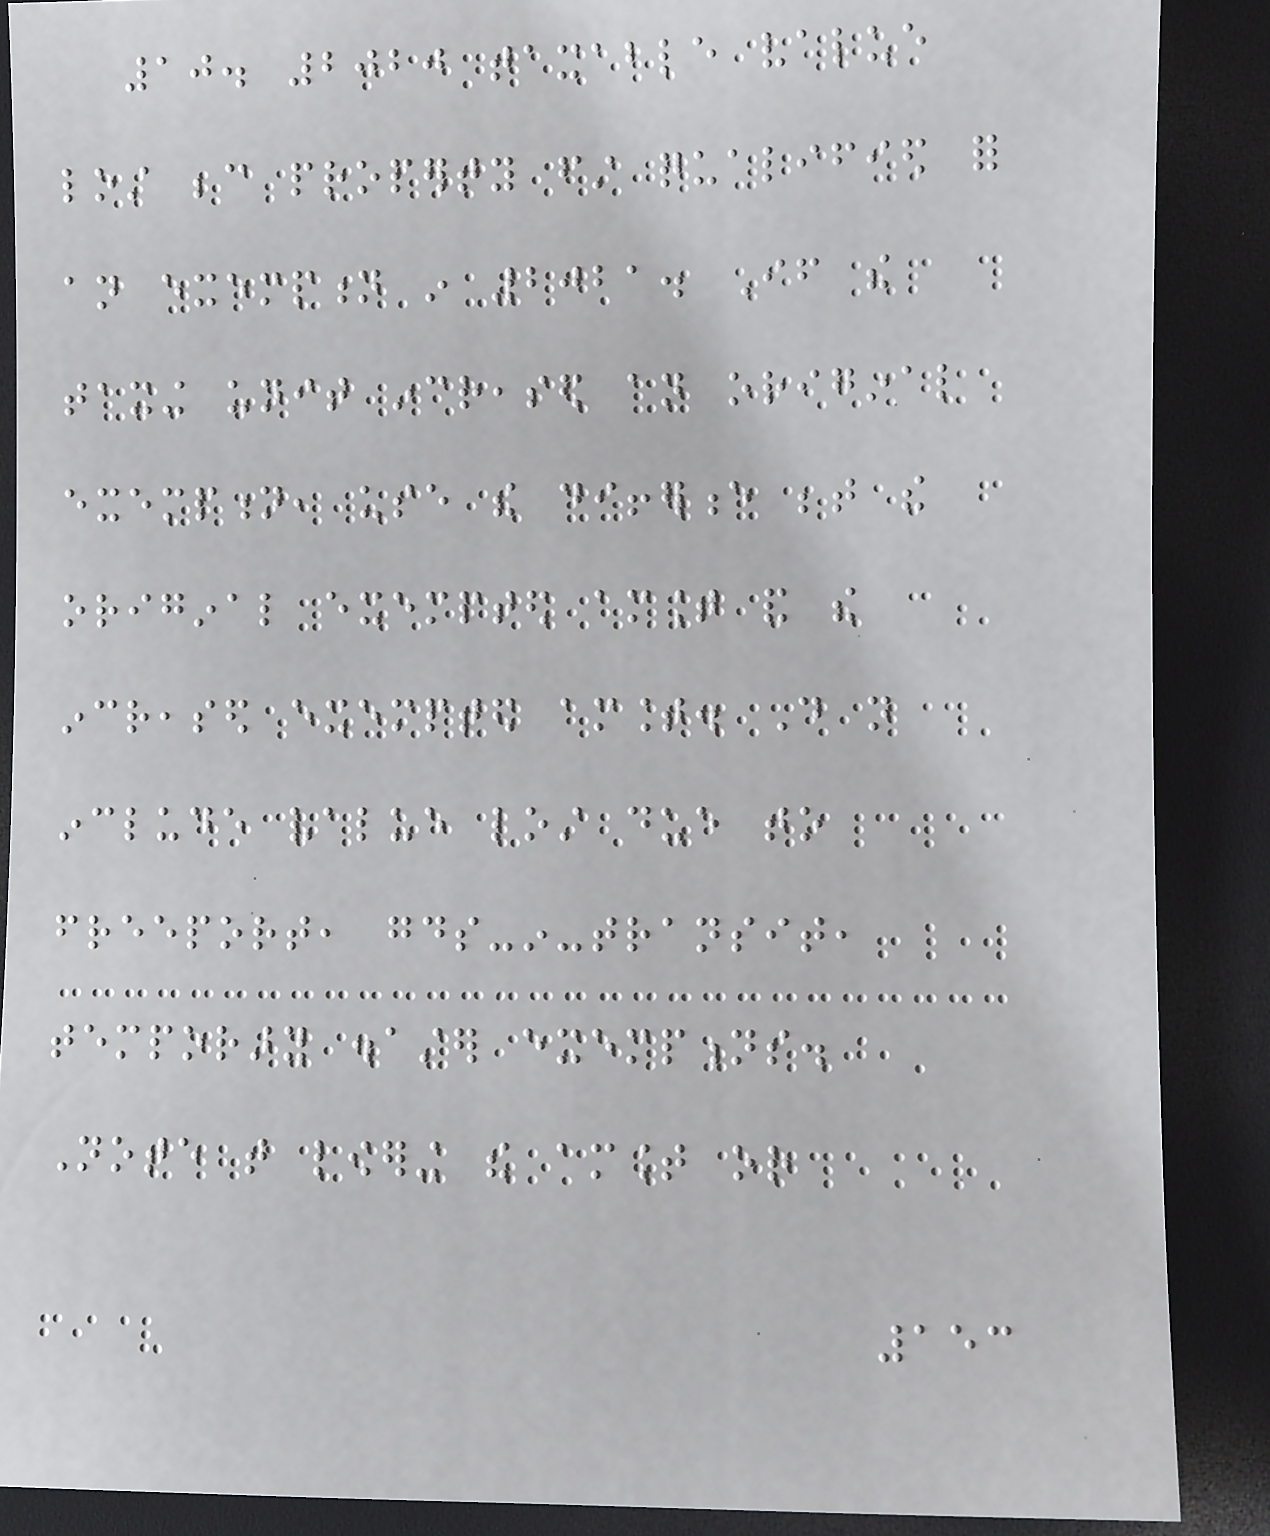10. 2020 taxable value
lost because property first qualified for
an exemption in 2021. If the
taxing unit increased an original
exemption, use the difference between the
original exempted amount and the
increased exempted amount. Do not
include value lost due to
freeport, goods-in-transit,
temporary disaster exemptions.
Note that lowering the amount or
153
